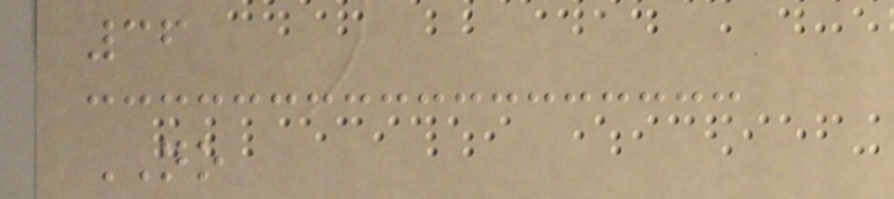36
NO
